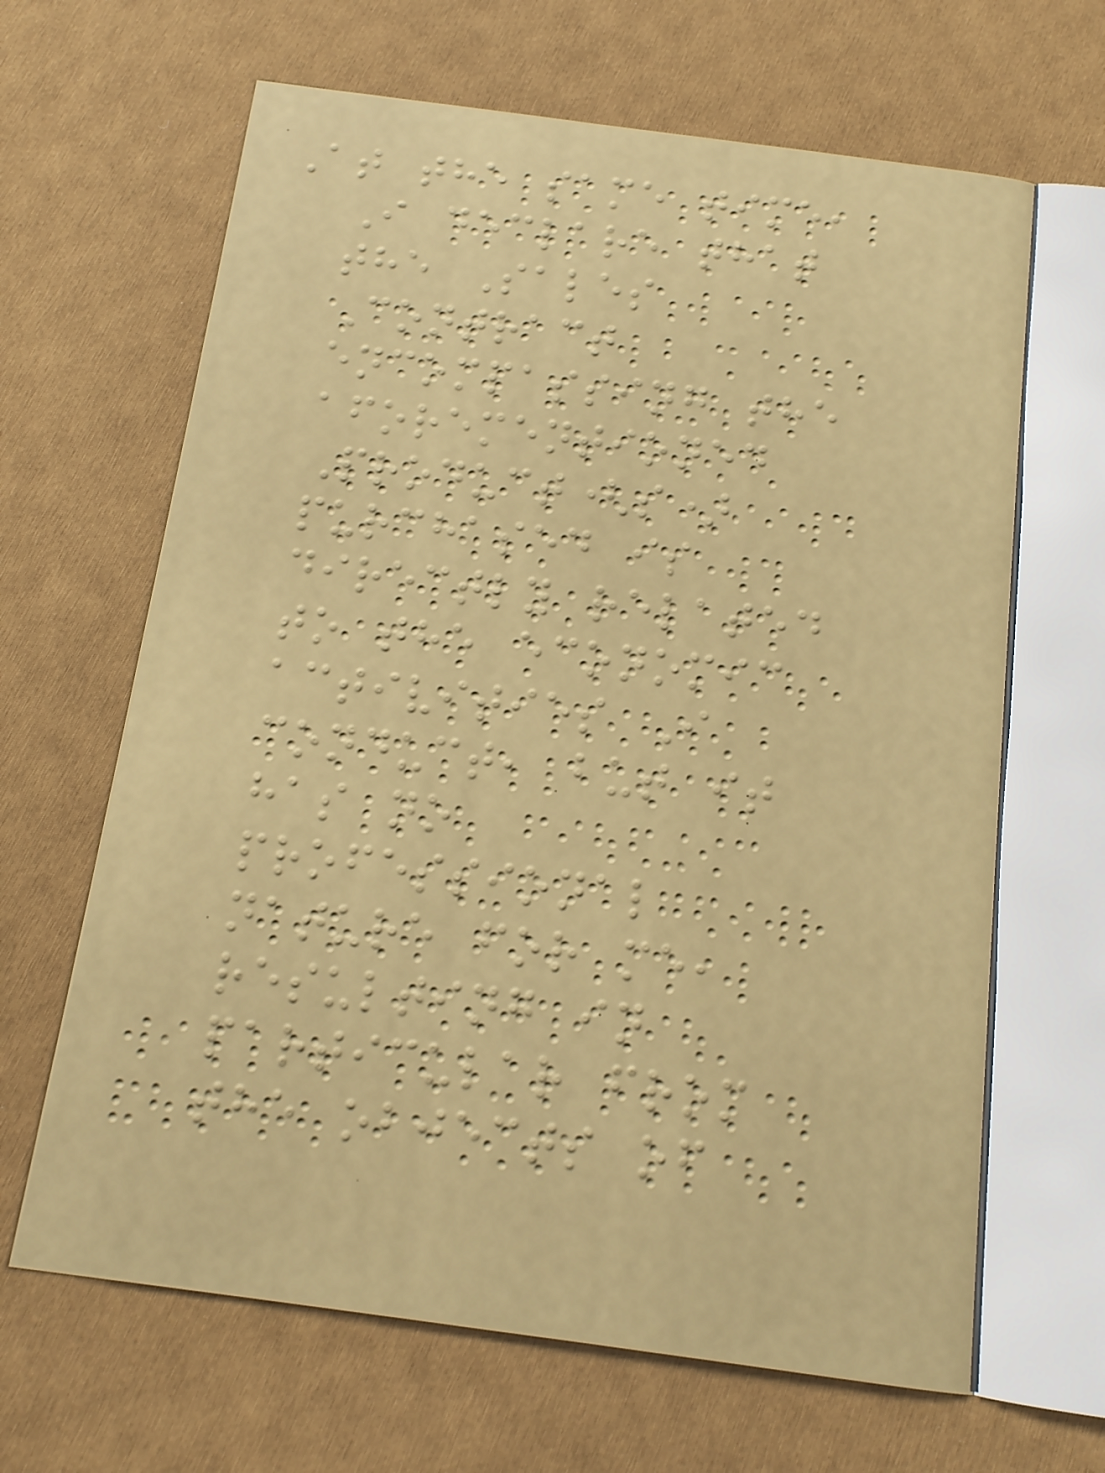At the same time,
I declare that
the Sales
Contract
encompassing the
aforementioned
Product(s)
purchased is
directly related
to the economic
activities I
conduct, but it
has no
professional
nature for me,
resulting in
particular from
the objects of
